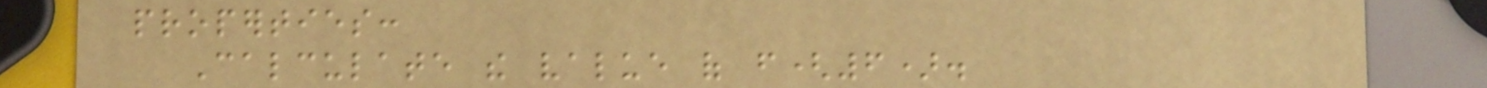properties:
Calculate the value of f(6).
